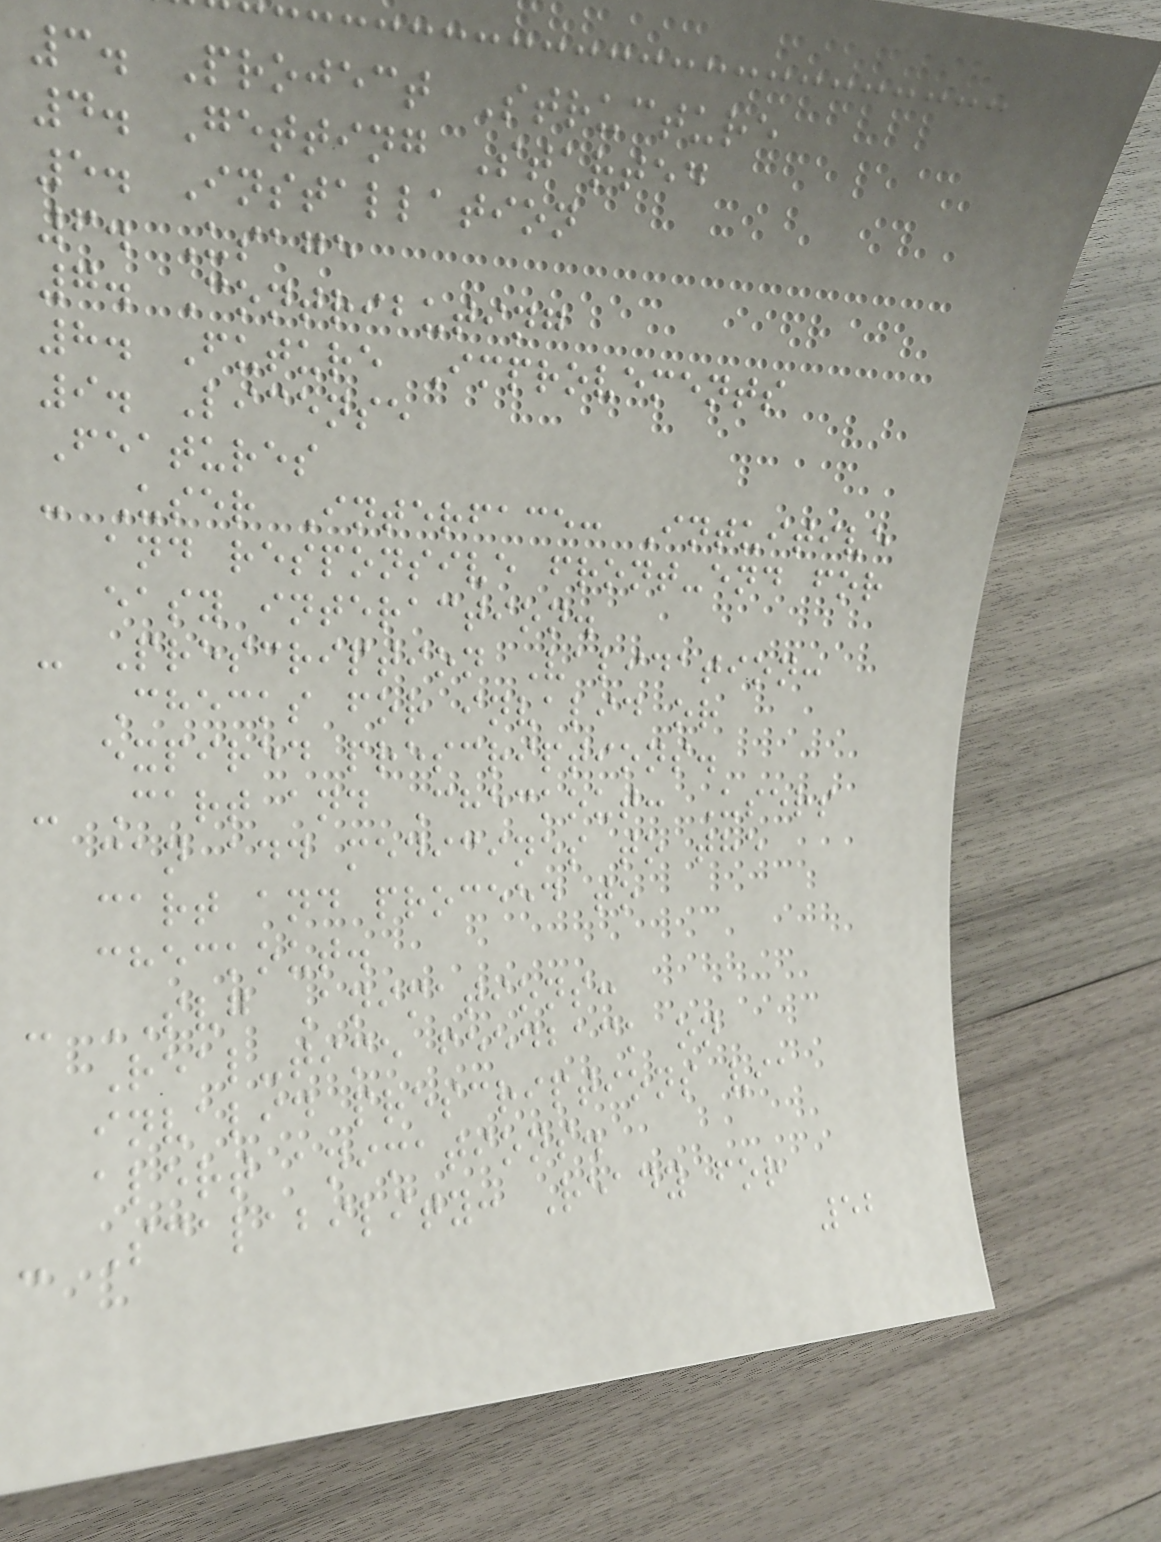3. Project Structure
4. Getting Started
5. Installation
6. Usage
7. Contributing
8. Future Improvements
9. License
Features
- User Interface: Intuitive
and responsive front-end for
easy interaction.
- Prescription Validation:
Checks for invalid or
expired prescriptions.
- Cart and Checkout: Users
can add medicines to the
cart and proceed to
checkout.
- SVG Animations:
Real-time feedback on
invalid prescriptions via
alert animations.
- Scalability: Ready for
52
